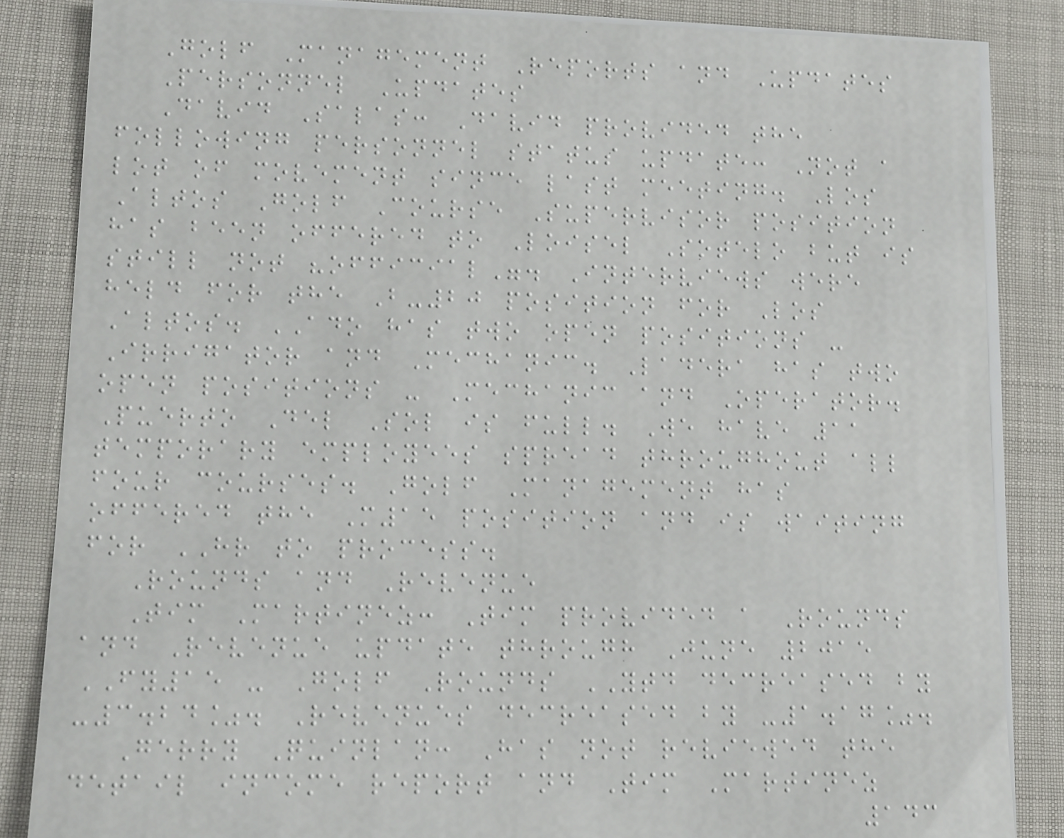Golf Management Reports and Updates
Personnel Updates
David Salas: David provided the
following personnel status update: Not a
lot of movement since last meeting. Los
Altos Golf Course Supervisor position
has been offered to Loisel Sotelo but is
still not "official". Interviews were
held for the B-20 position for Los
Altos. ADO has two open positions -
Irrigator and Mechanic. Ladera has two
open positions - Mechanic and Operator.
Puerto Del Sol is full. We have 11
temporary employees spread throughout all
four courses. Golf Management has
offered the M15 position and is waiting
for HR to process.
Rounds and Revenue
Tim Martinez: Tim provided a Rounds
and Revenue update through June 2015
FY15 - Golf Rounds YTD decreased by
-3.24%. Revenues decreased by -1.17%.
Gerry Quinlan: Has not reviewed the
detail income report and Tim Martinez
143
